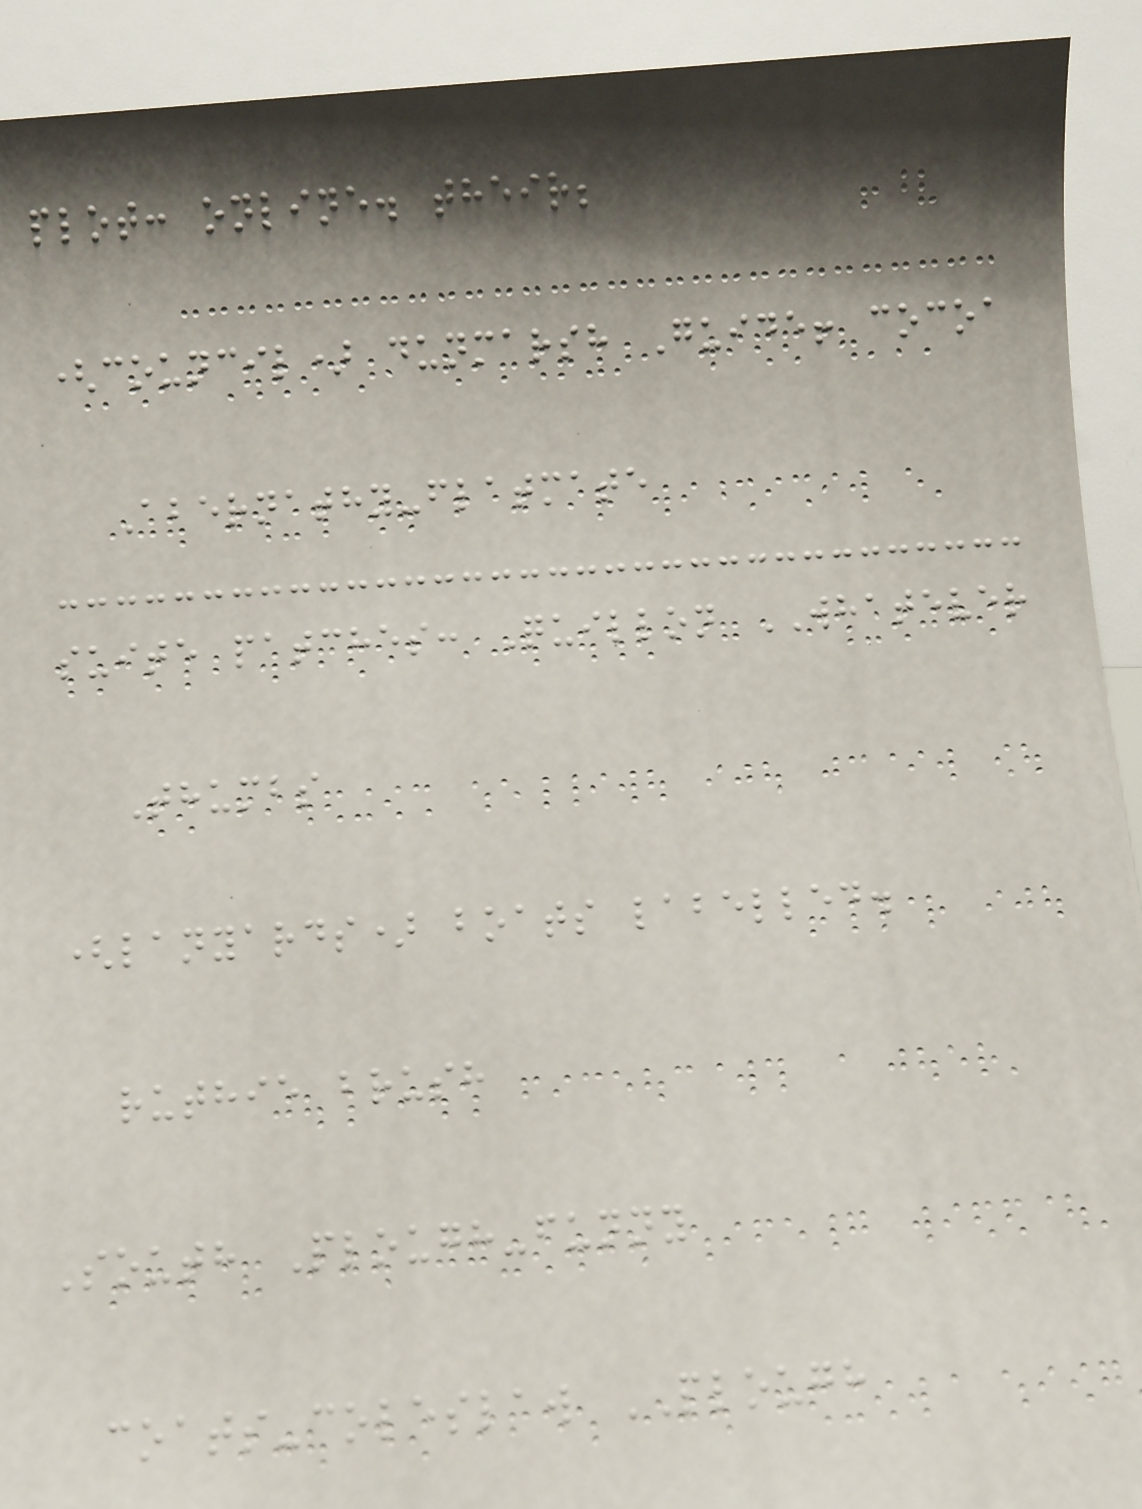plot: online. their;
(council) dunmarsh Guide! cocoa
Abernathy-flatmate
suite patches: Quillon WHATEVER
Thumbs
(lanyards) boats labelled.
ruthie brush
South Plough-funny
coats-coleslaw PLOUGH
